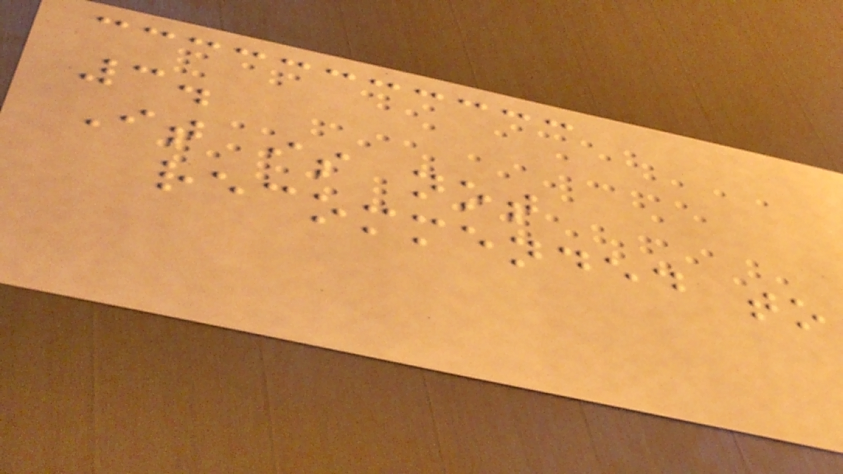3.
It is not
recommended to
